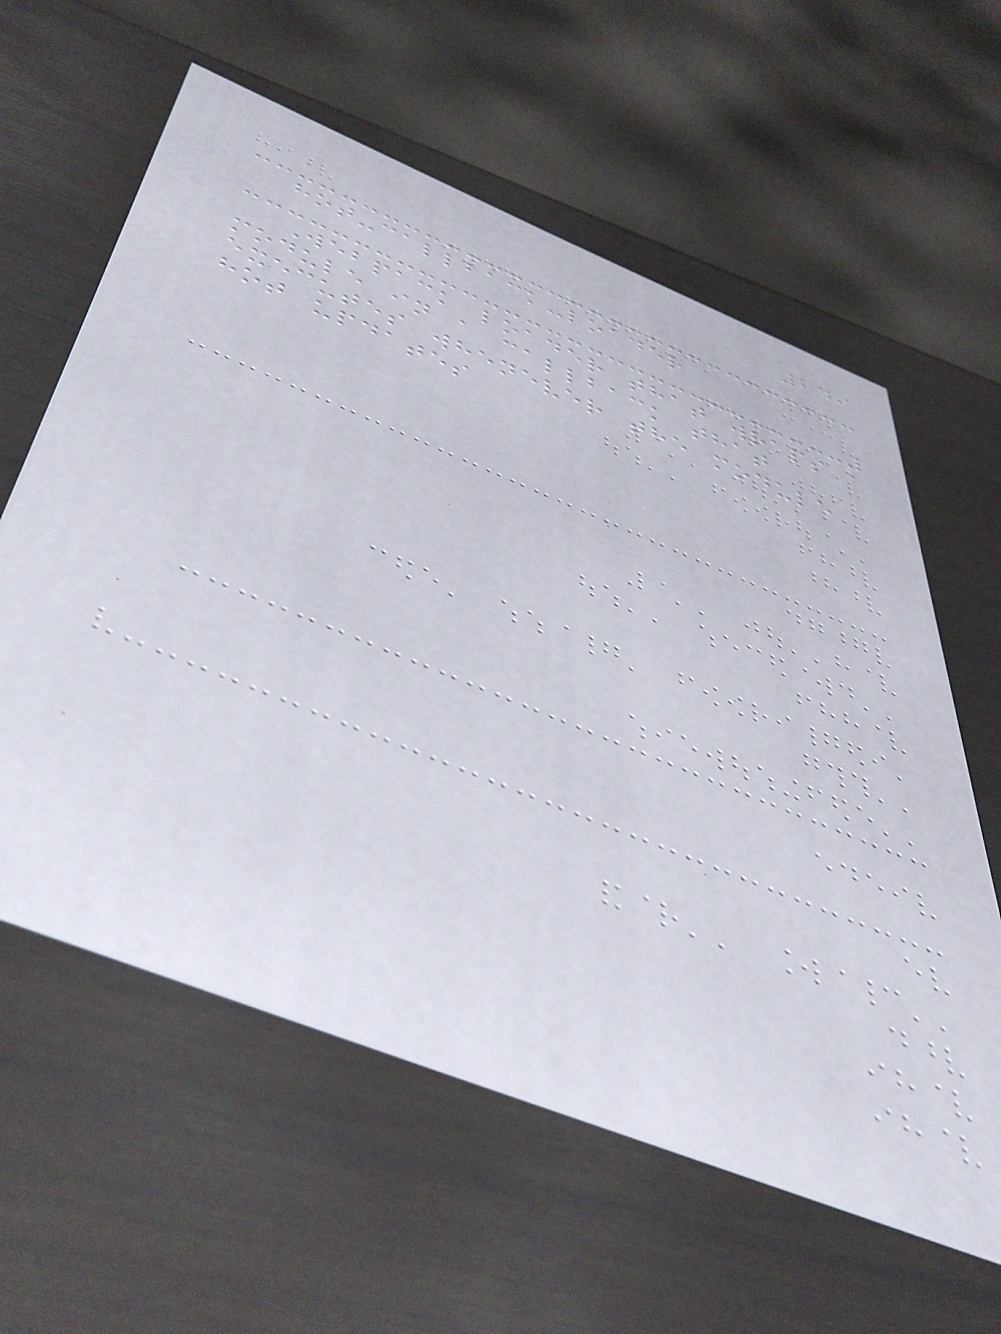249
hot-callback-loader
Webpack loader that wraps a
module in a callback that
executes whenever the module
hot updates
